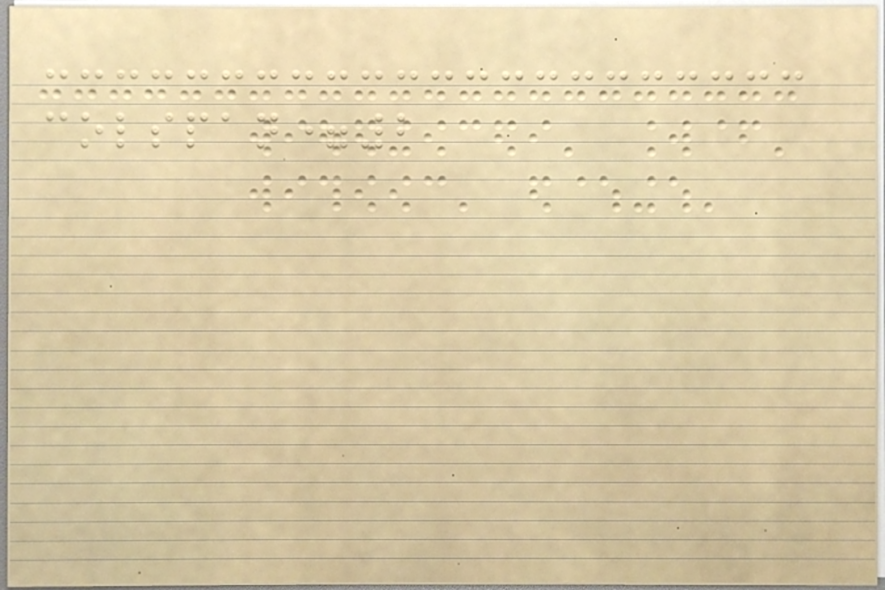colspan=2
